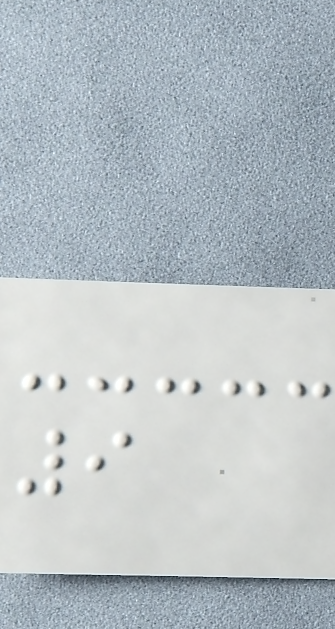9
